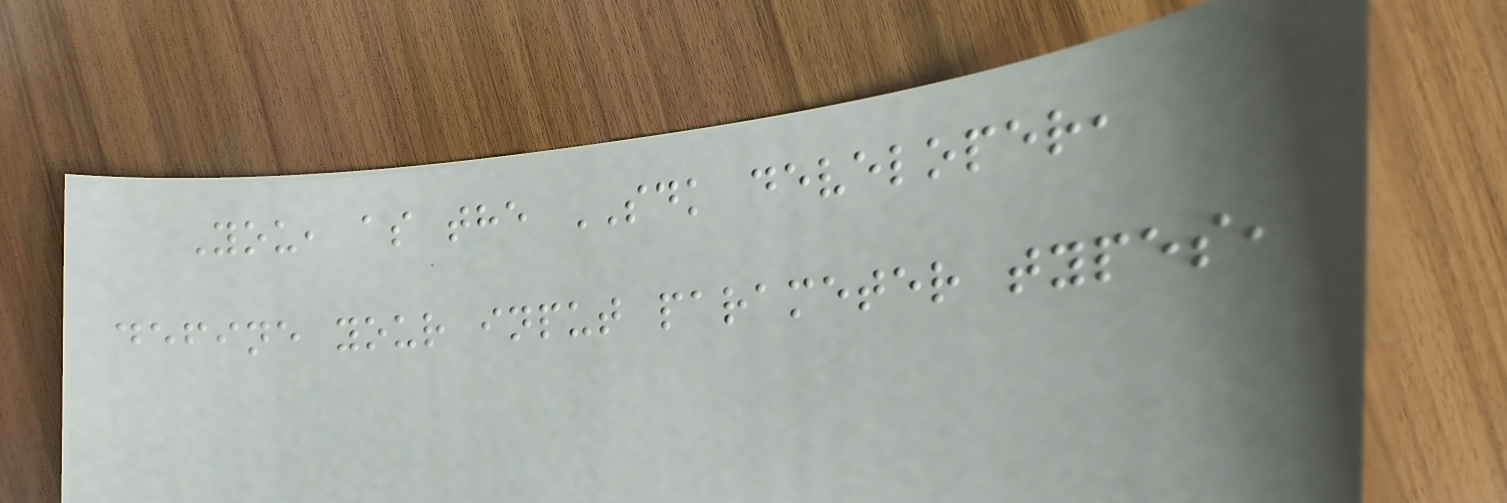You, as the SDK developer,
define your input parameter types,
